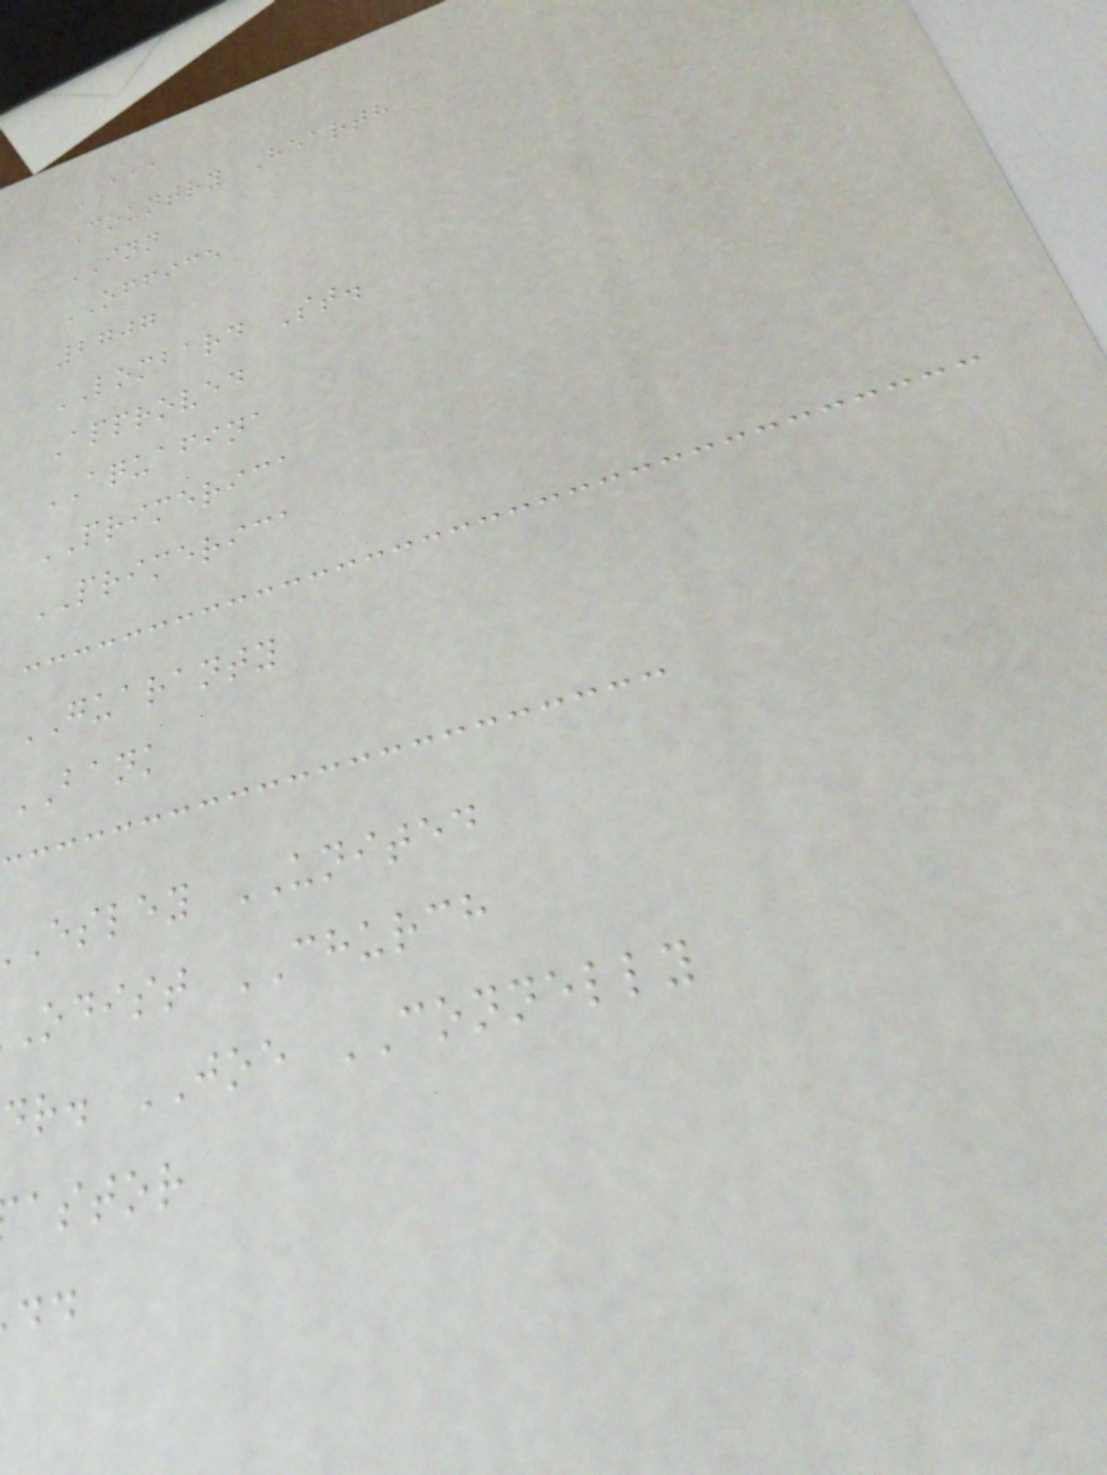AAA
Country Hearth
INN
OFFICE
2707
LOMBARD St.
Approved
AQUAFINA
PRIMERICA
PRIMERICA
GUARANTY
BANK
esley UNITED
odist CHURCH
dr. JOE CONNELLY
astor
